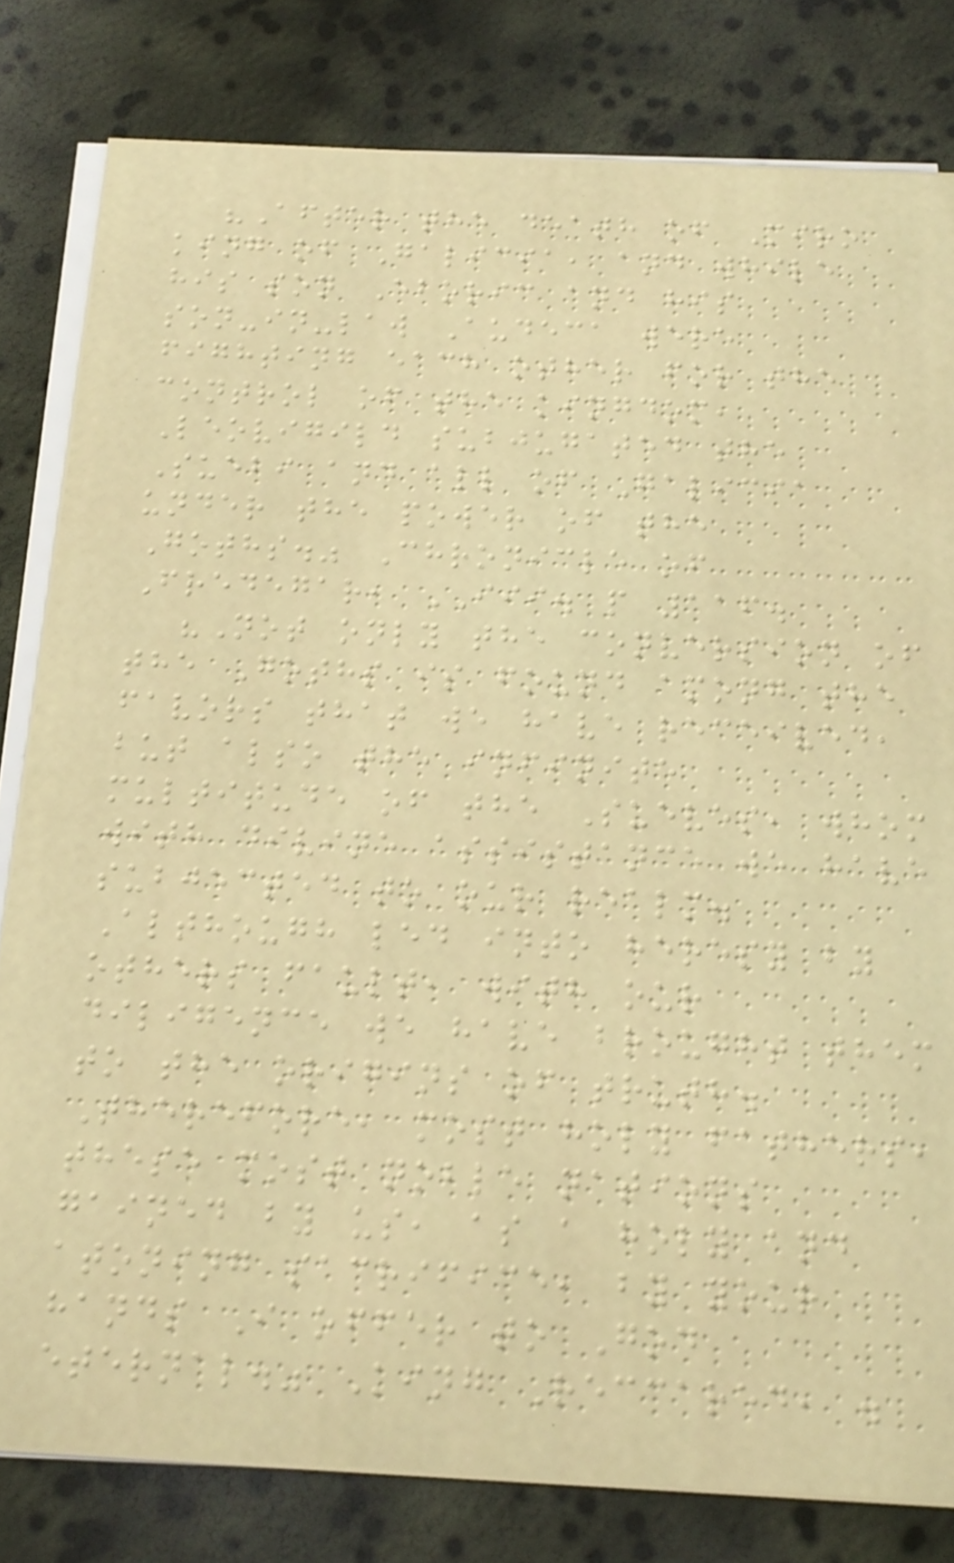"After the death of Miro
king of Galicia, and while
his son Eboric and his
son-in-law Audeca were
fighting each other for the
control of the kingdom,
Leovigild subjugated the
Suebi and all of Galicia
under the power of the
Goths." Chronicle of
Fredegar, III. p 116.
"Not only the conversion of
the Goths is found among the
favors that we have received,
but also the infinite
multitude of the Sueves, whom
with divine assistance we have
subjected to our realm.
Although led into heresy by
others fault, with our
diligence we have brought them
to the origins of truth.
Therefore, most holy fathers,
these most noble nations
gained by us, as a holy and
atoning sacrifice, by your
hands I offer to God
eternal." King Reccared, .
